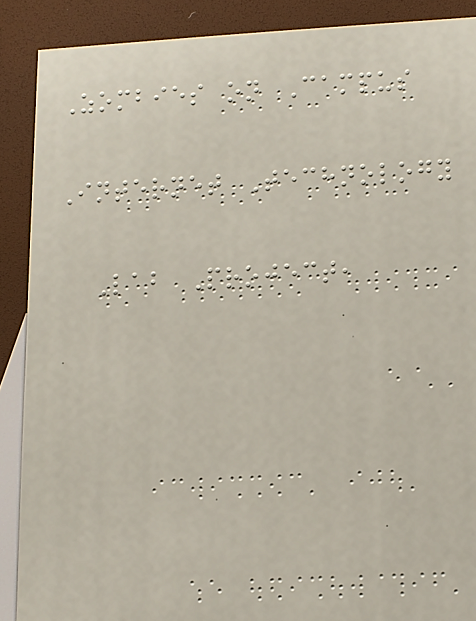Zombies on Campus
Internet Technology
Lab Project,
